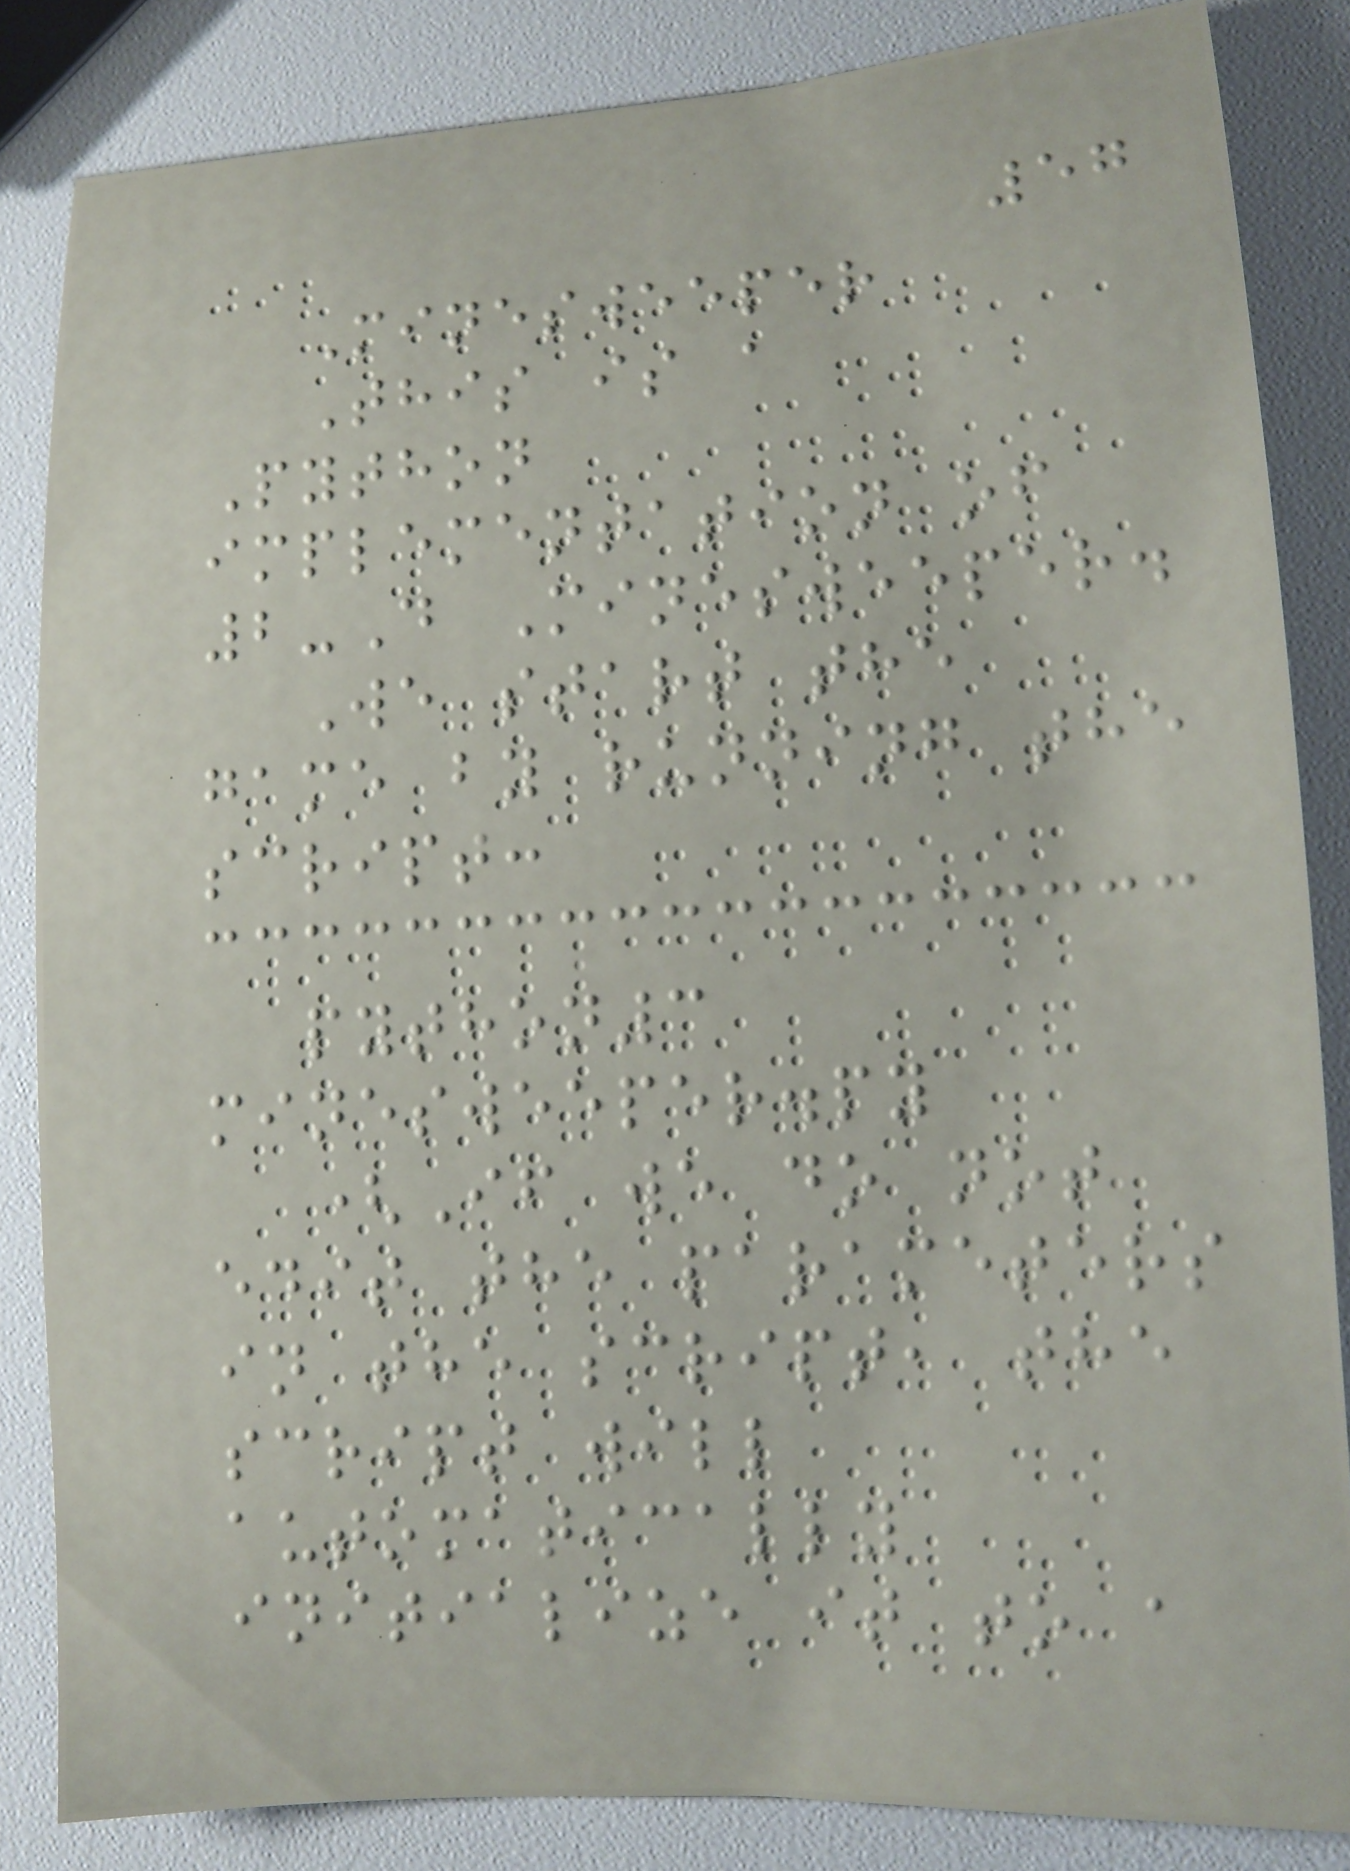57
Minesweeper
This is a
Python
implementation of
2-D Minesweeper.
We start the
game by running the
script:
python3
minesweeper.py
(If we do not
edit the parameters
in the script, the
script will
automatically
initialize it to a
